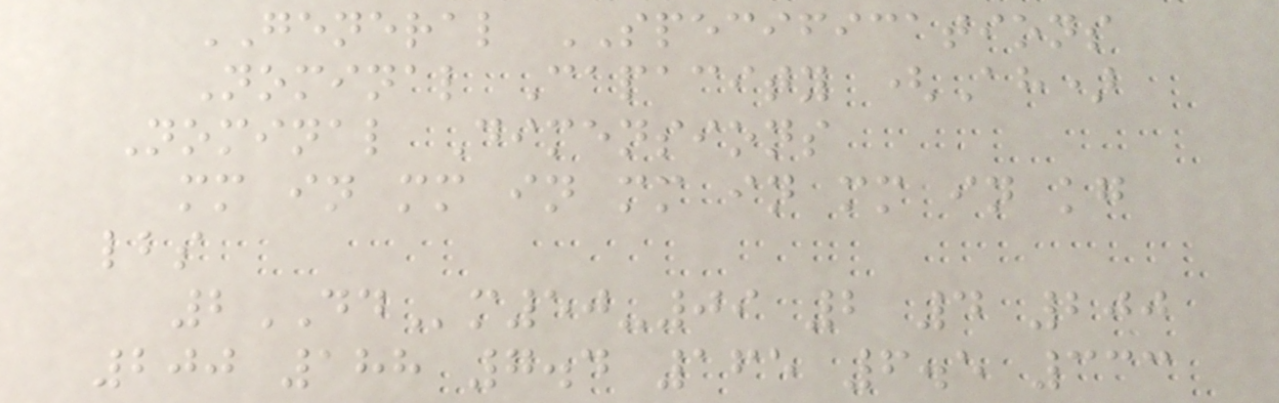GENERAL SPECIFICATIONS
Nominal Capacity (Ah)
Nominal Dimensions
mm in mm in mm in mm in kg
lbs
2DDm50-09 2 4 200
200 188 7.4 165 6.5 333
